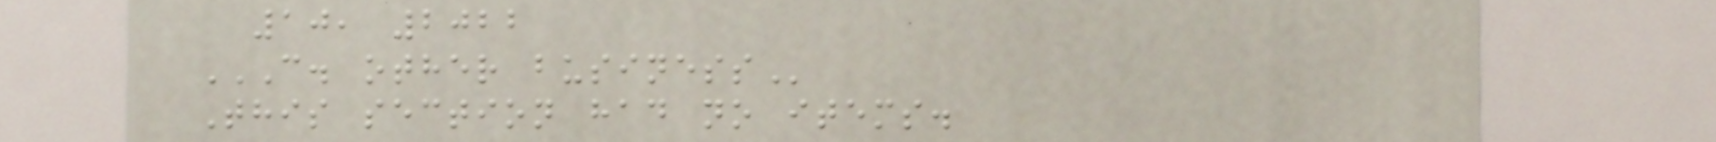10, 2022
C. OTHER BUSINESS
This section had no items.
